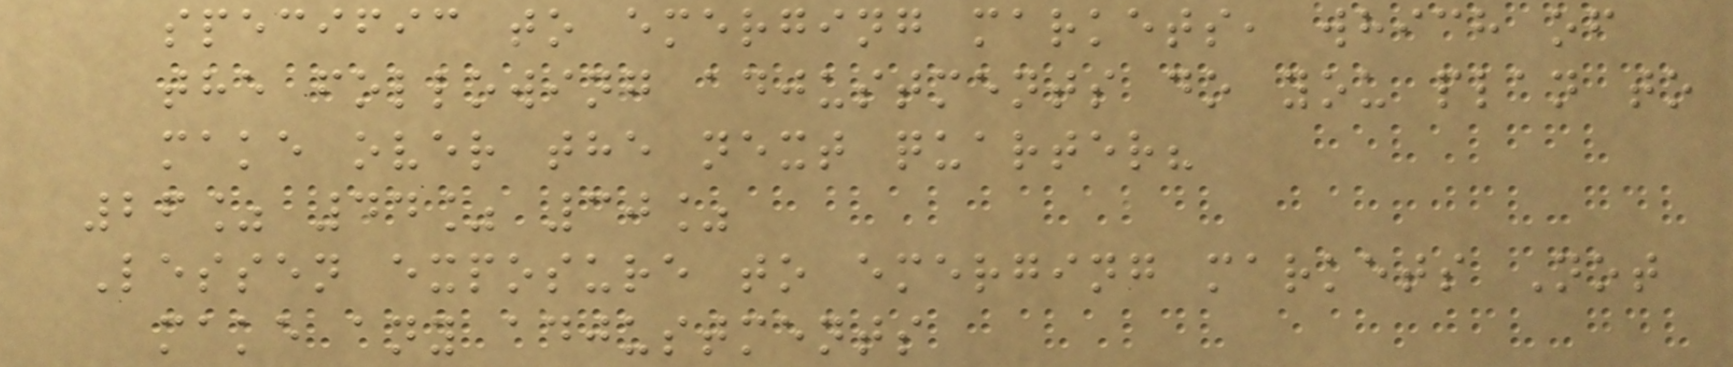specific to emerging markets, which of
the following adjustments do you plan to
make over the next quarter?
26% 44% 30%
Lessen exposure to emerging markets Not
make any adjustments
